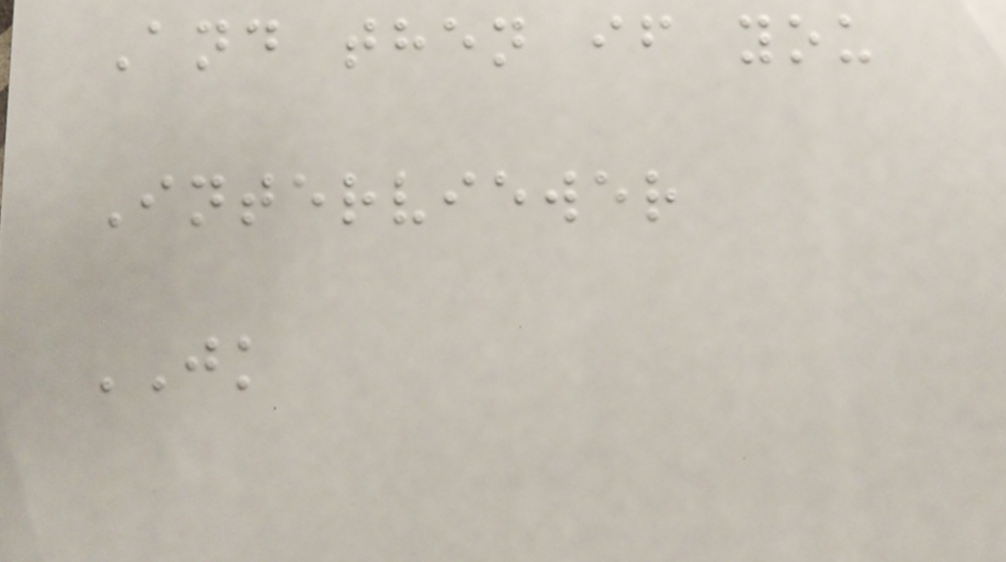And then if you
Interviewer
JK
